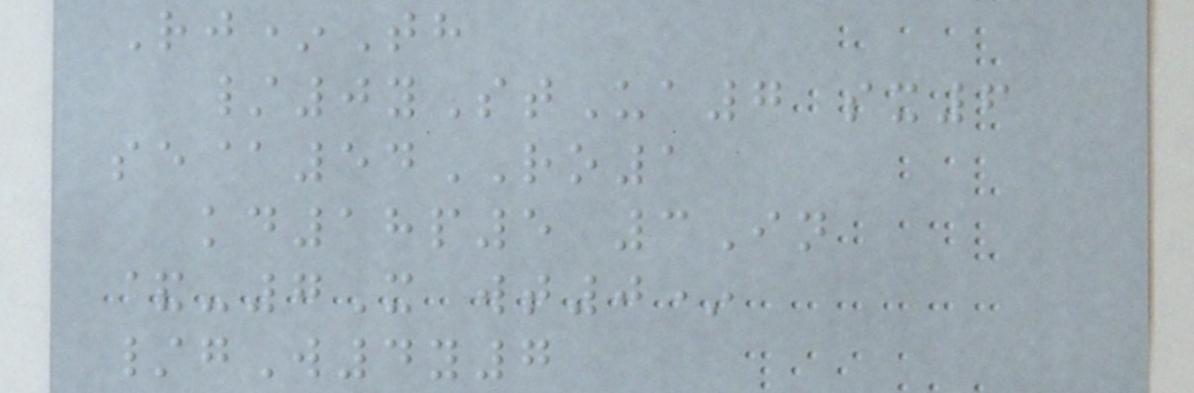Rj*Th
/0yStUa7 sx6
se@54RO1
kd18p5 3In
&-7X wt0*
/gW4y7
